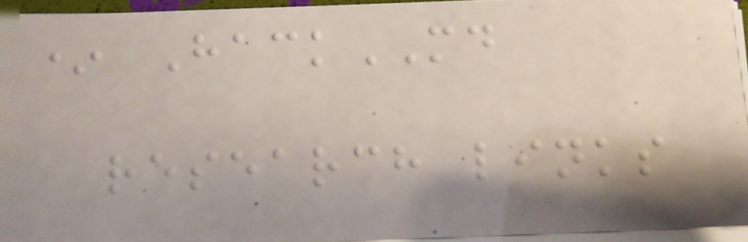* HackMD
research links
